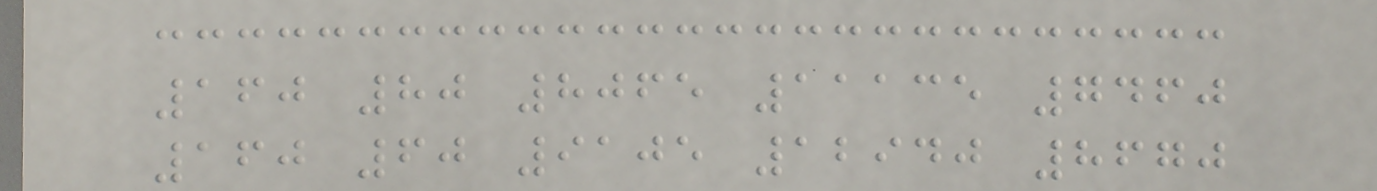160 80 8065 11135 7460
160 60 9105 12940 8670
